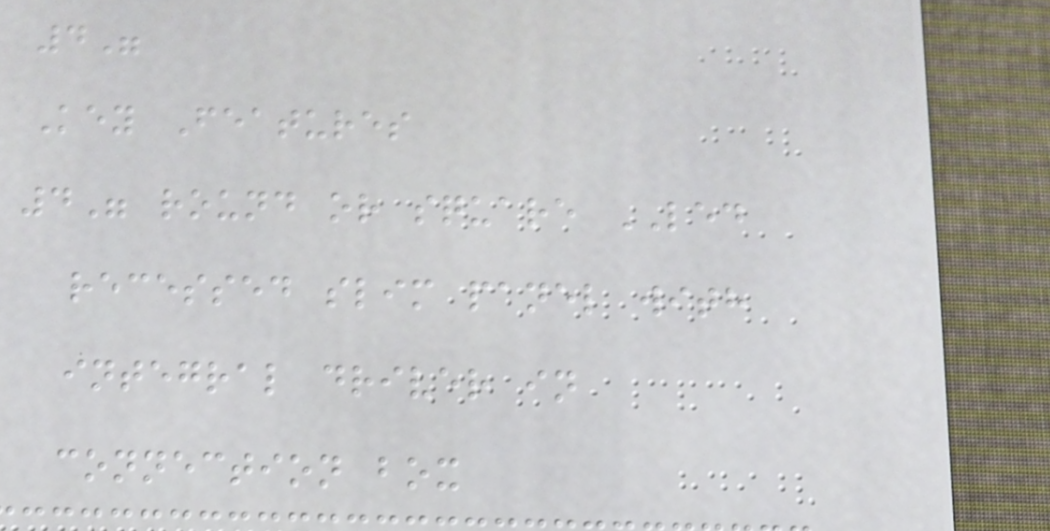4"
Key Features
4" round or square LED
recessed slim panel with
integral driver in
connection box
